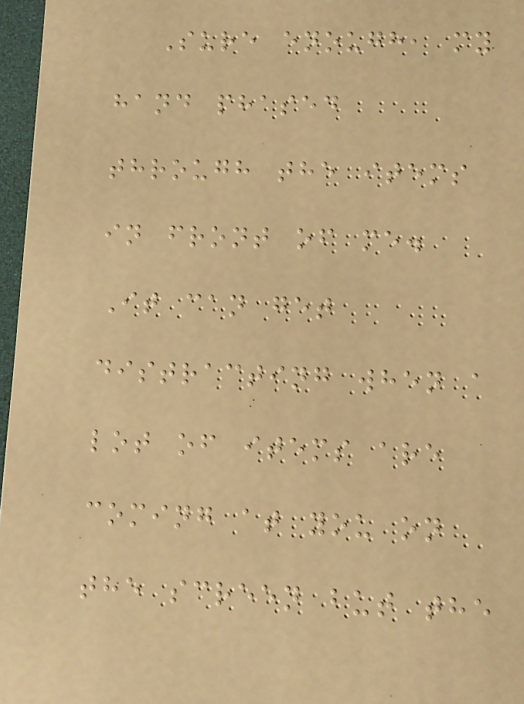Sure enough, my
hand phased
through the items
in front of me.
It can get
distracting when a
lot of items are
coming at you on
the screen but the
